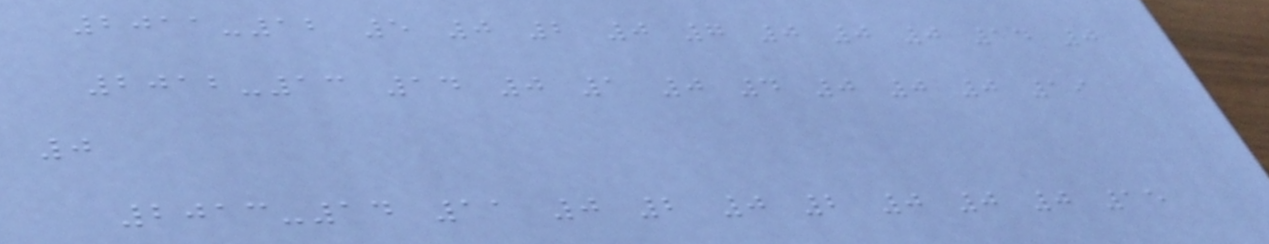2011-12 5 0 2 0 7 0 0 0 14 0
2012-13 14 0 1 0 4 0 0 0 19
0
2013-14 11 0 2 0 2 0 0 0 15
